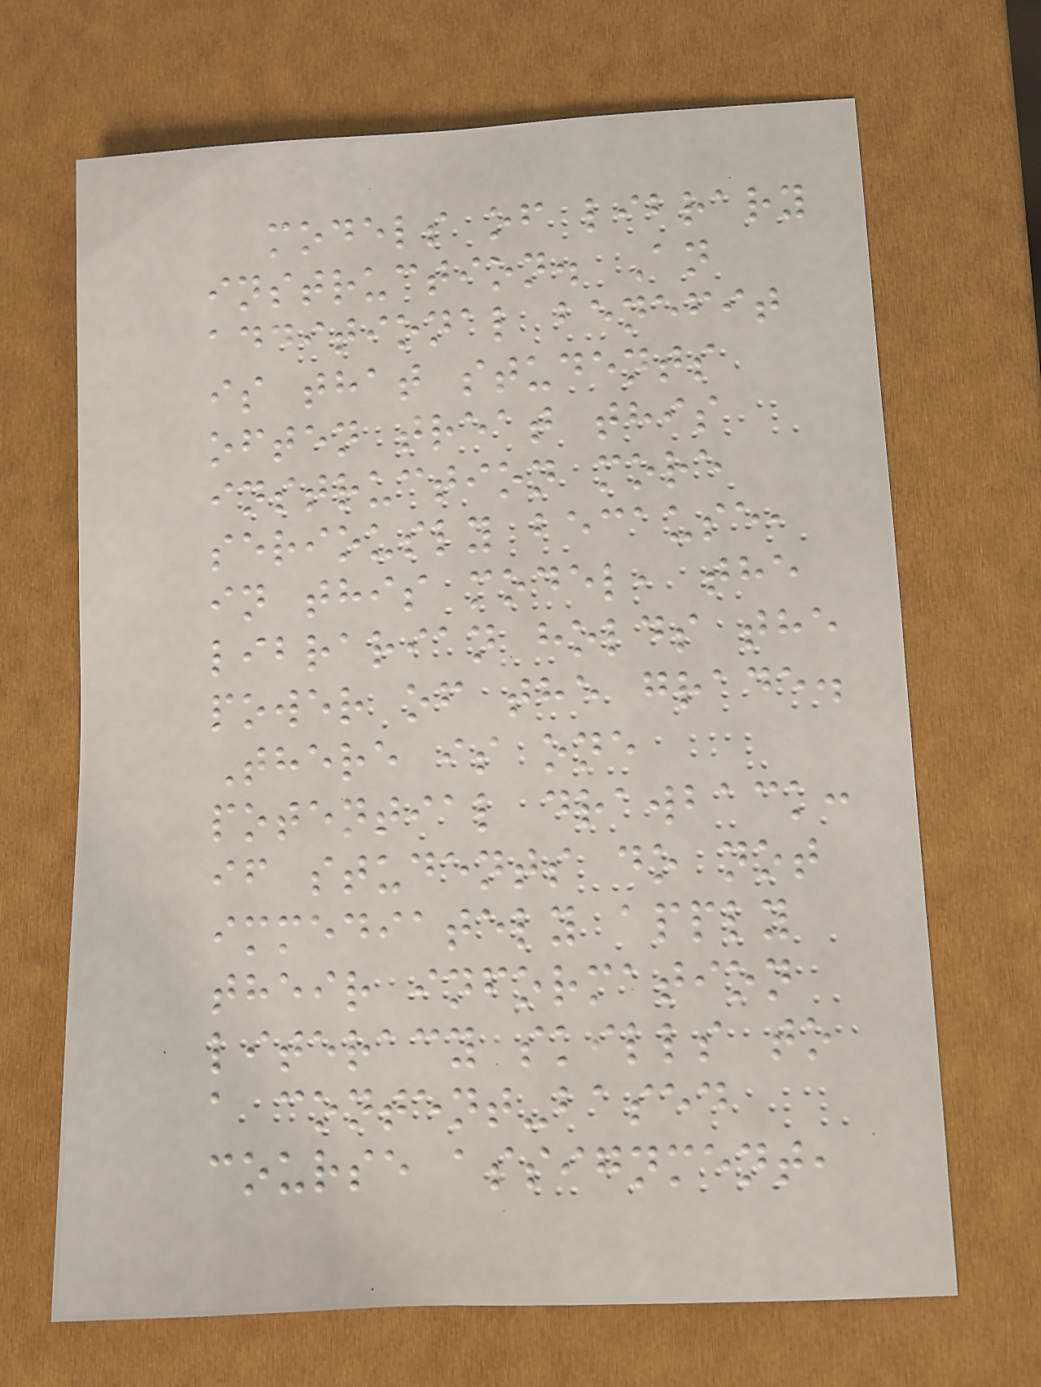models of library
instruction. An
additional benefit
is that students
often treat this
instruction more
seriously because,
in this model, the
librarian holds the
power of the grade.
There is one
potential drawback:
if students do not
immediately apply
their information
literacy skills to
a content-based
course assignment,
